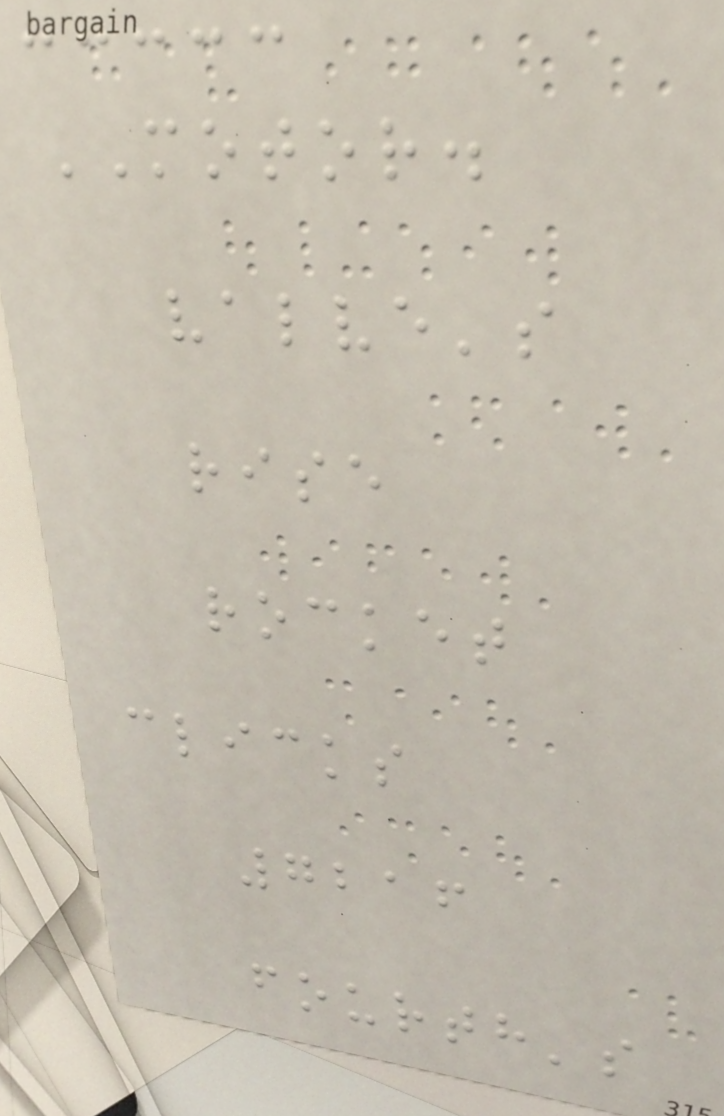MOTOR.
valve's
rise
rocket
clicks
7216
fourth's
